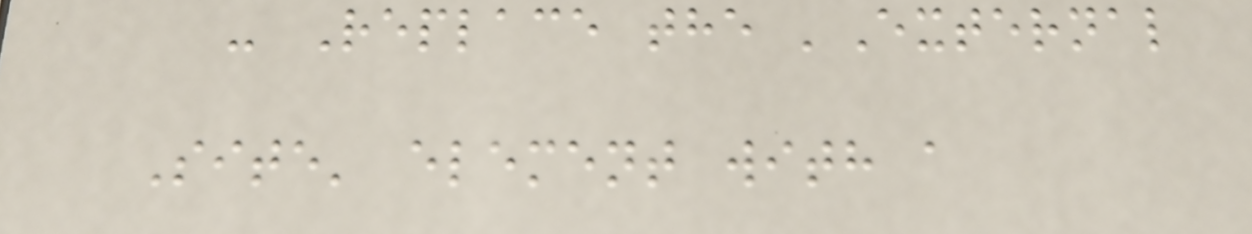- Replace the 'External
Site' element with a
